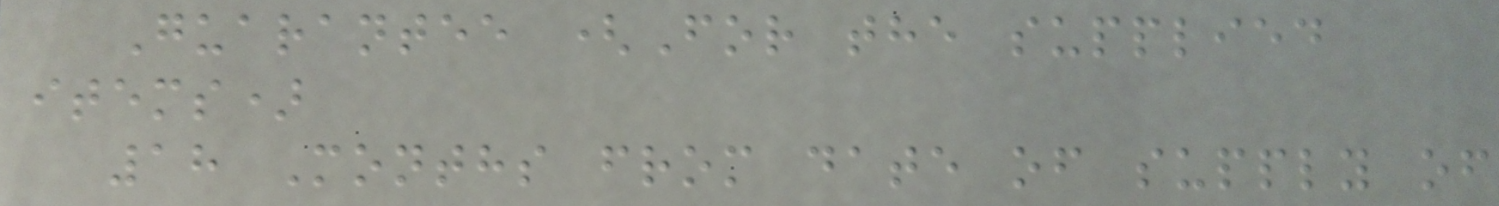Guarantee (For the supplied
items)
18 Months from date of supply of
